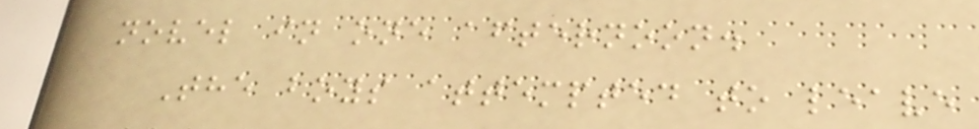novel in one afternoon.
The boys attempted to leave
